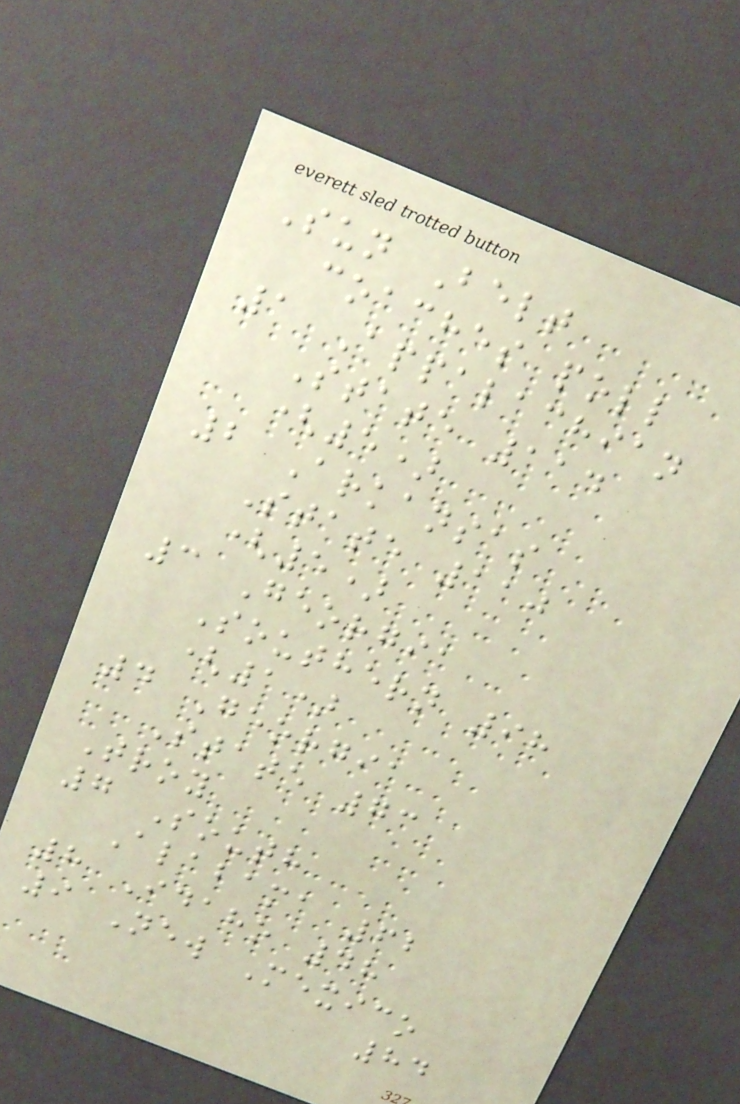Sun Belt
coaches poll
1 Appalachian
State 114
(5)
2 Arkansas
State 110
(5)
3 Georgia
Southern 98
(1)
4 Georgia
State 73
Troy
7 South
Alabama 62
8 Idaho 48
9 New Mexico
84
